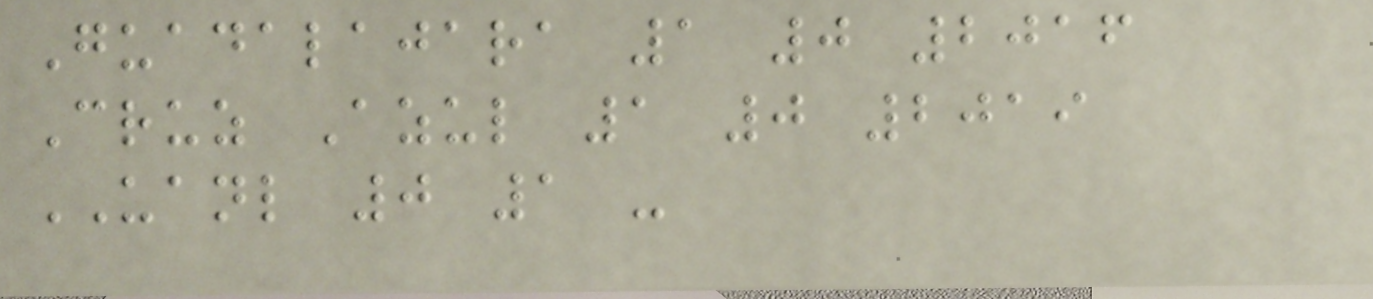Guadalajara 1 0 2016
Cruz Azul 1 0 2019
UANL 0 1 -
